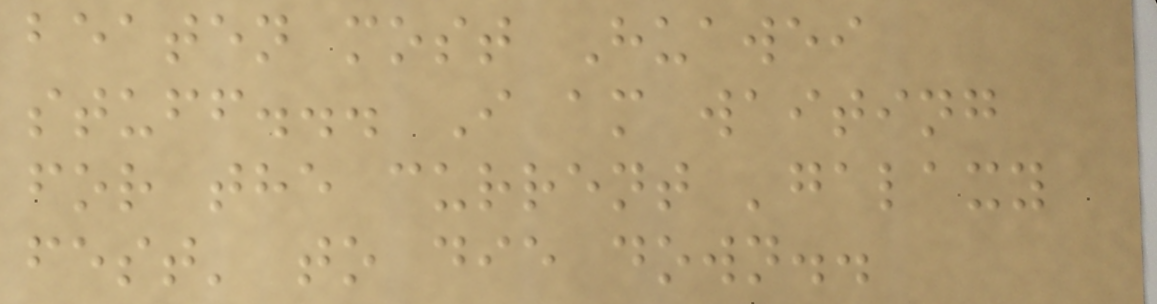beaten most Huawei
stuff... I am waiting
for the current 'galaxy
fest' to die down..
